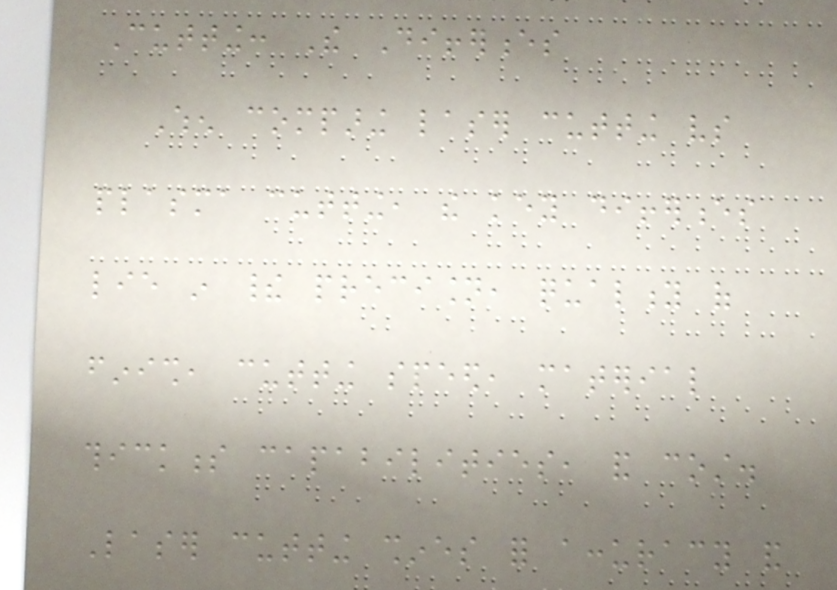Cutting: The Differences
When comparing laser cutting vs
plasma cutting, the key differences
lie in their precision, quality of
finish, cutting speed, material
thickness capabilities, and cost.
Laser cutting shines for accuracy and
